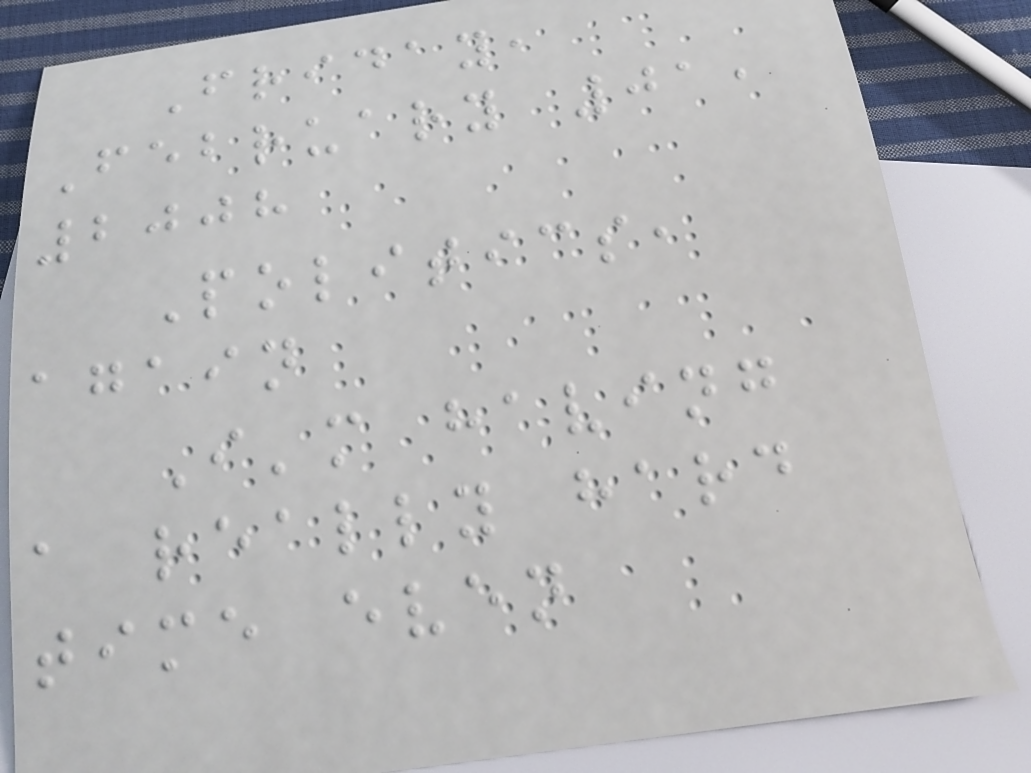Friday,
February 01,
2008
Politics,
again
I'm having
a really hard
time even
